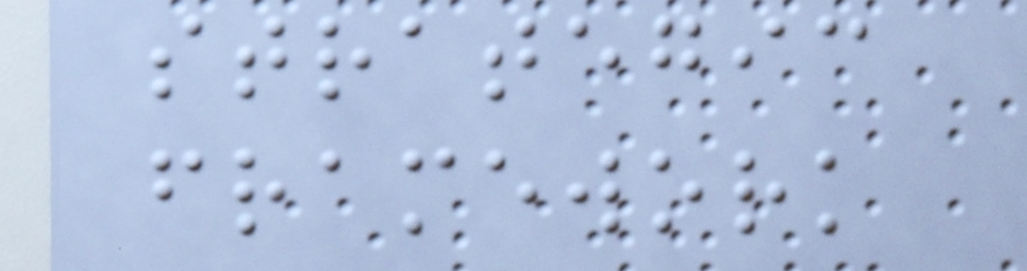strategic
framework
